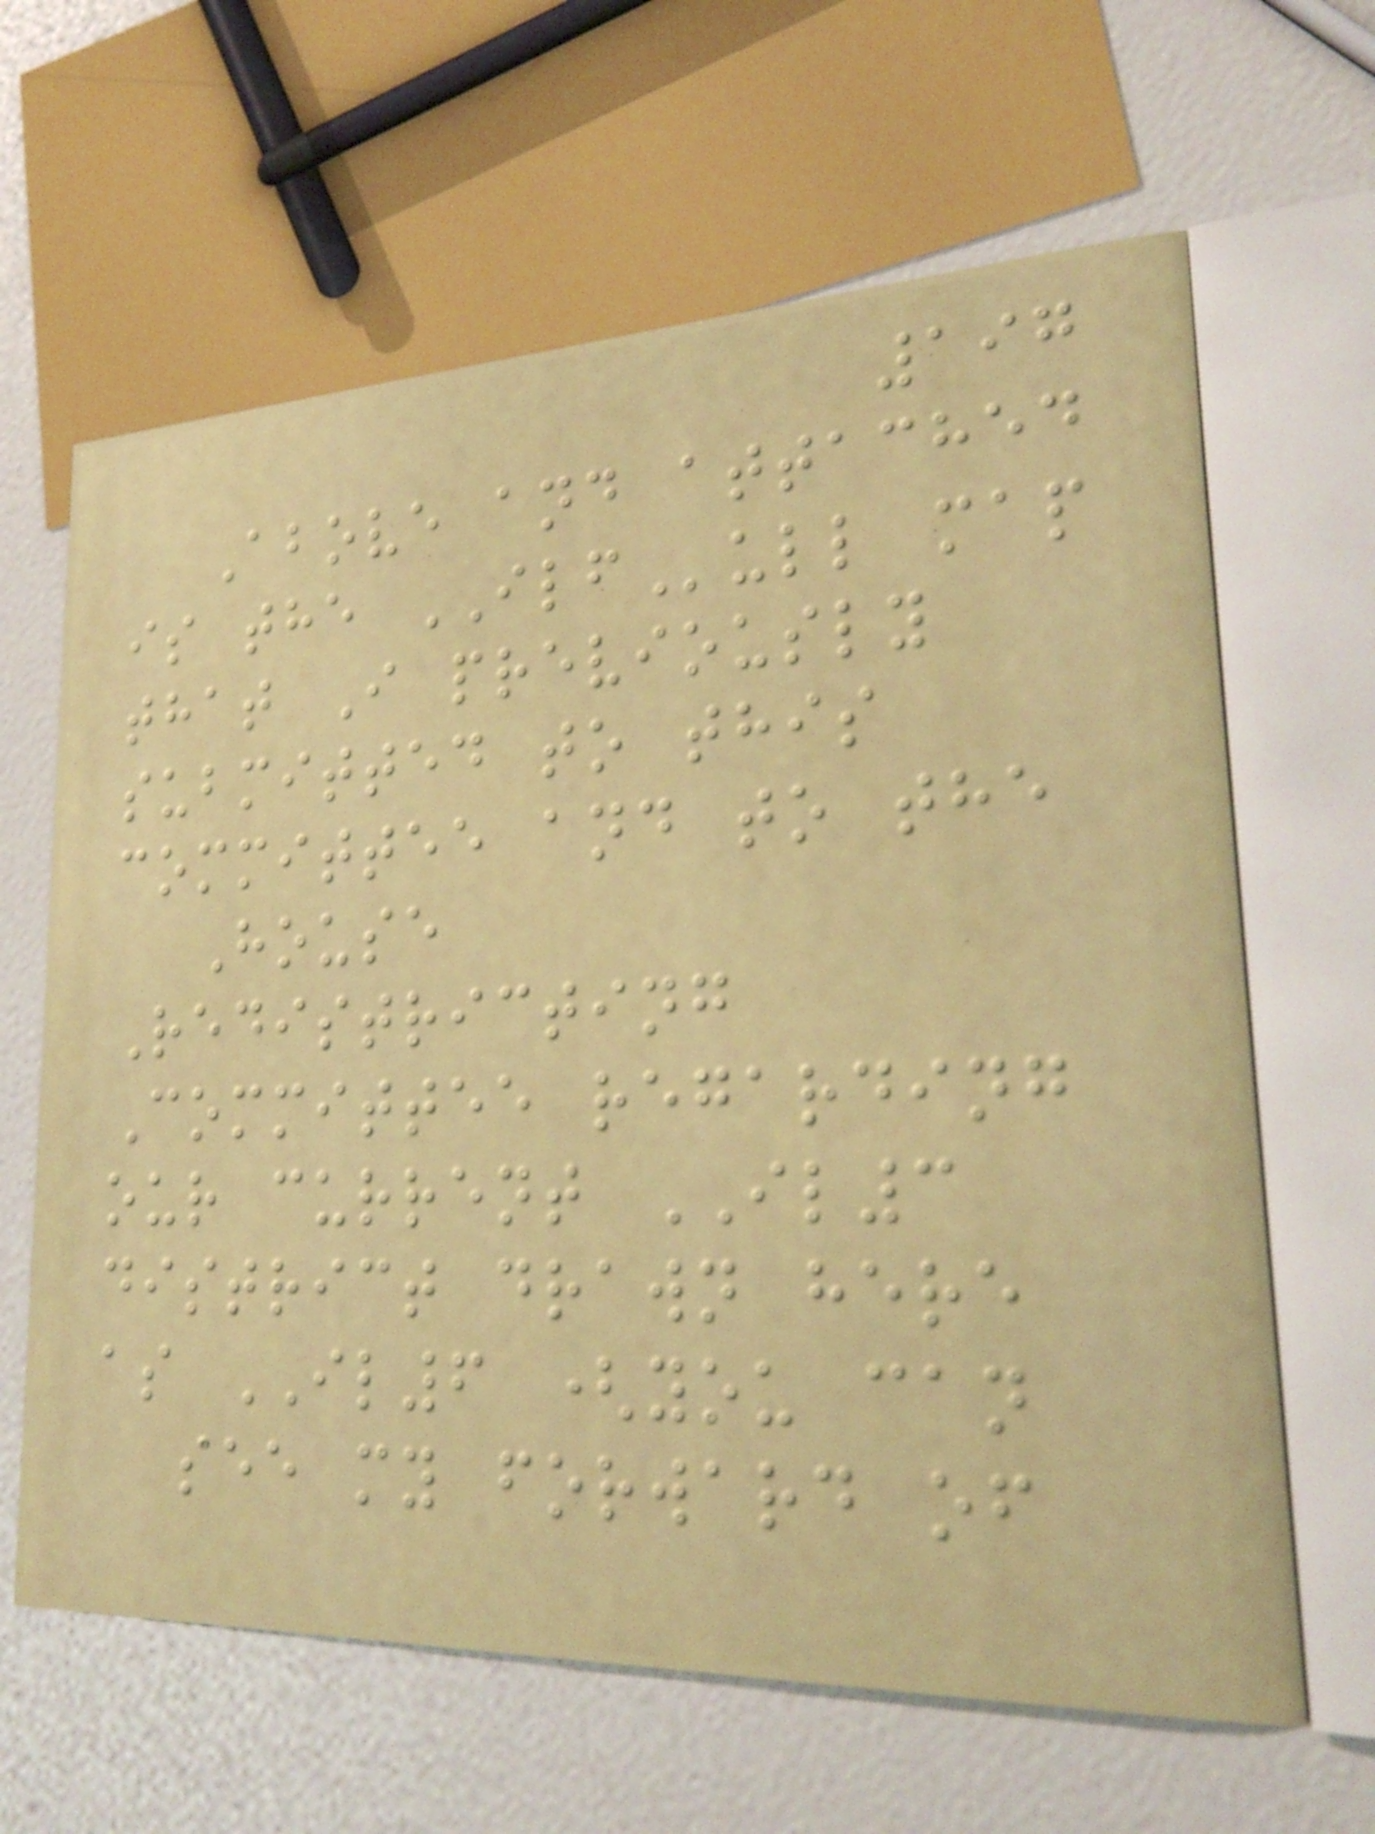197
Above and attached
is the ILFull map
that I previously
submitted to this
committee and to the
House
Redistricting
Committee regarding
our current IL3
district drawn here
as IL6 (you can
see my forward of
